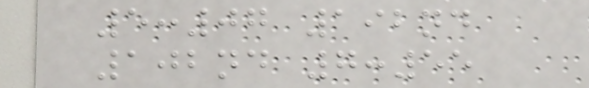5:07 192nd
102nd 7:55
